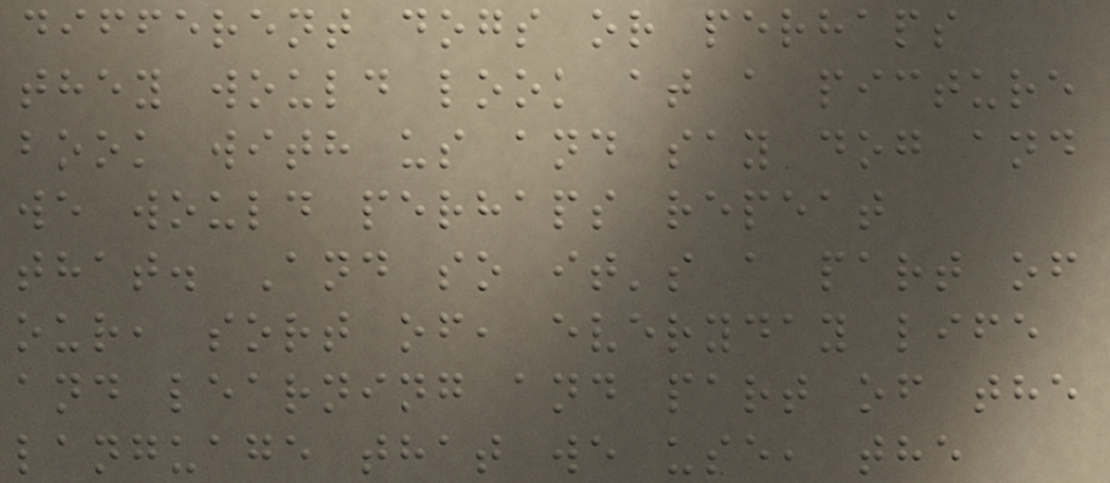different dogs or perhaps
they would look at a picture
book with us and say dog and
we would perhaps repeat
that. And so it's a part of
our, sort of, everyday life
and learning and part of the
language that we use, the
